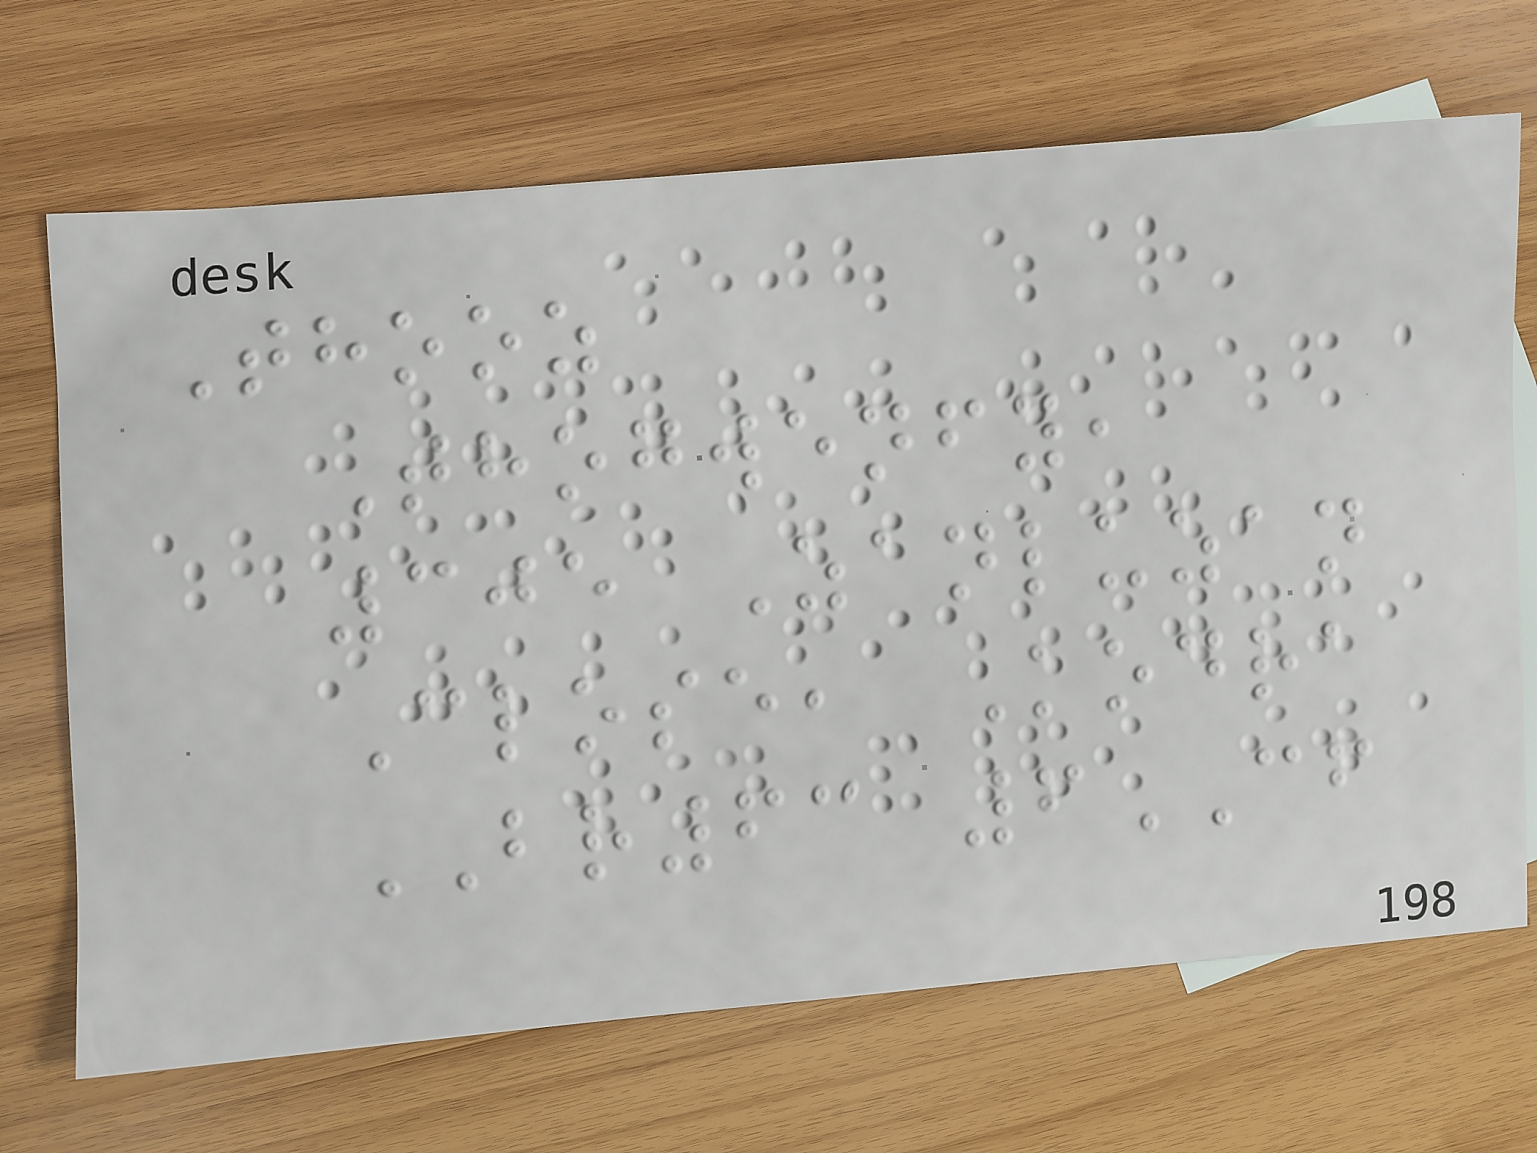Thooz
Thogwenfy,
305 Zanluzan
Close, Kodra
BR63 6CF
